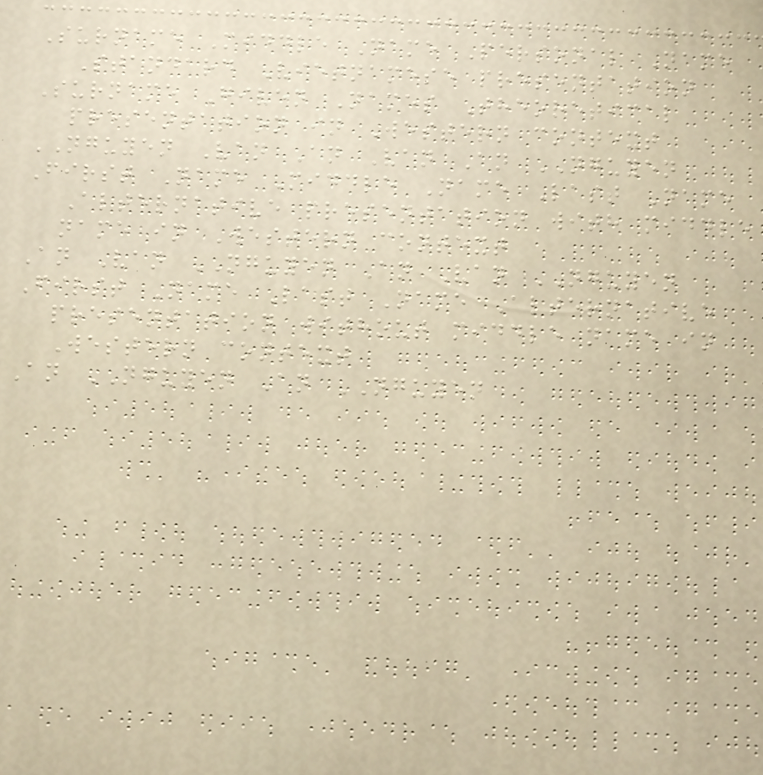Surname Middle Name Personal Name
Standard Vietnamese presentation
Surname Given Names Theoretical
presentation in Western context
NGUYEN Van An Van An NGUYEN
First Name Middle Name Last Name
Alternative presentation with middle
name in Western context
An Van NGUYEN An Van NGUYEN
First Name Last Name Alternative
presentation without middle name in
Western context
An NGUYEN An NGUYEN
